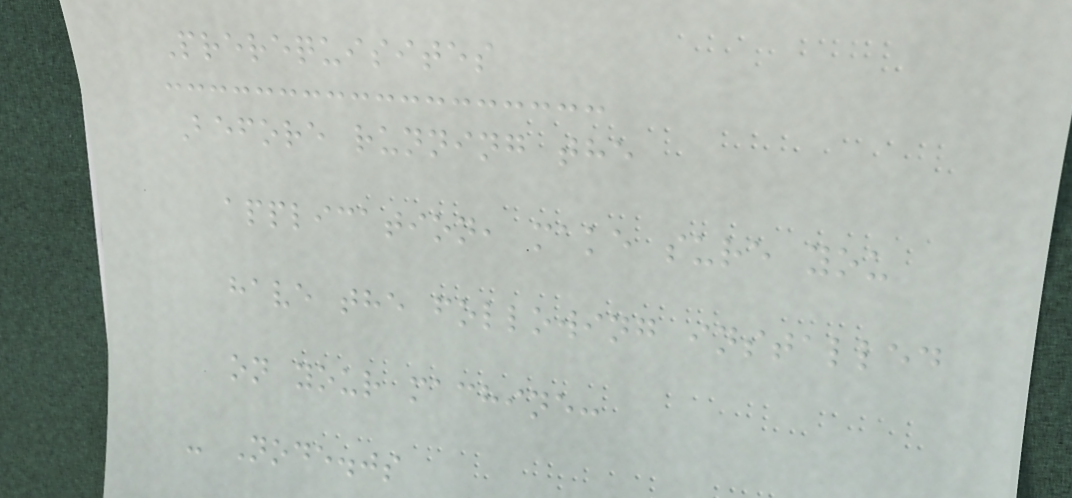Prerequisites
Before running the
application, make sure you
have the following installed
on your machine:
- Node.js
